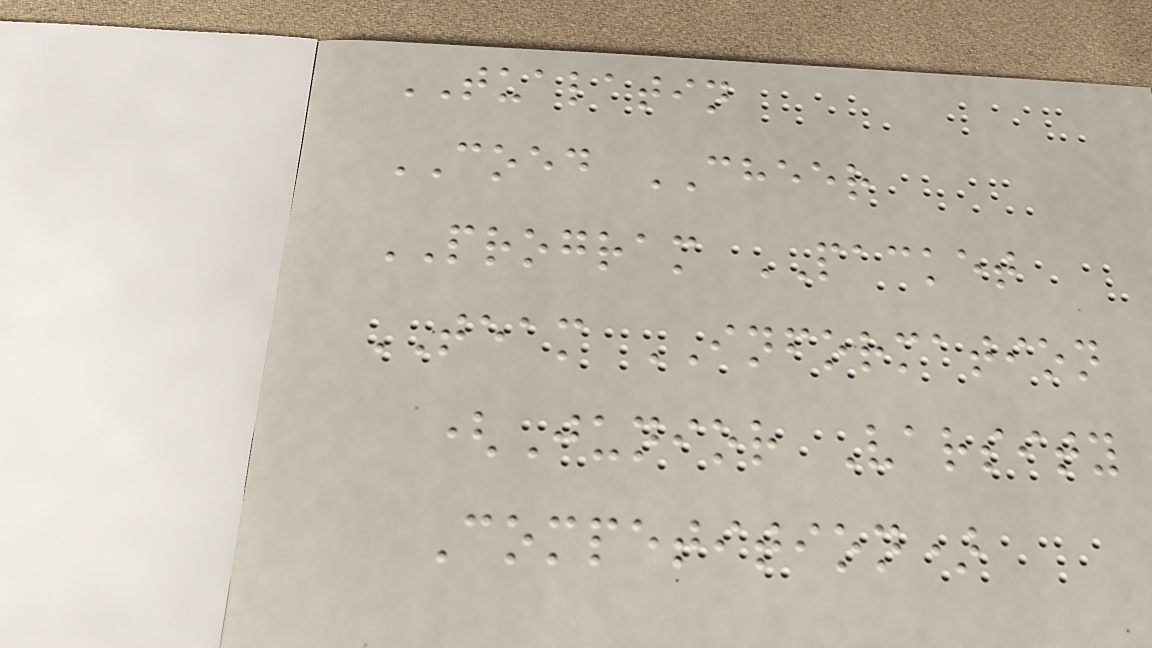TUALATIN
COED CHEER
PROGRAM PACKET
TEAM INFORMATION
(Junior Varsity
Competition)
